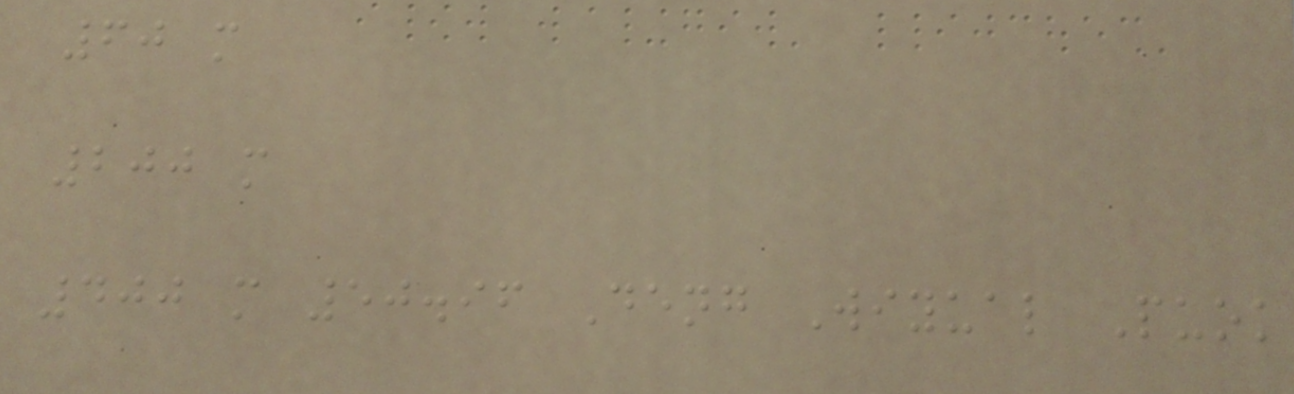60 m
200 m
400 m 50.96 Deng Wiyual Puok
